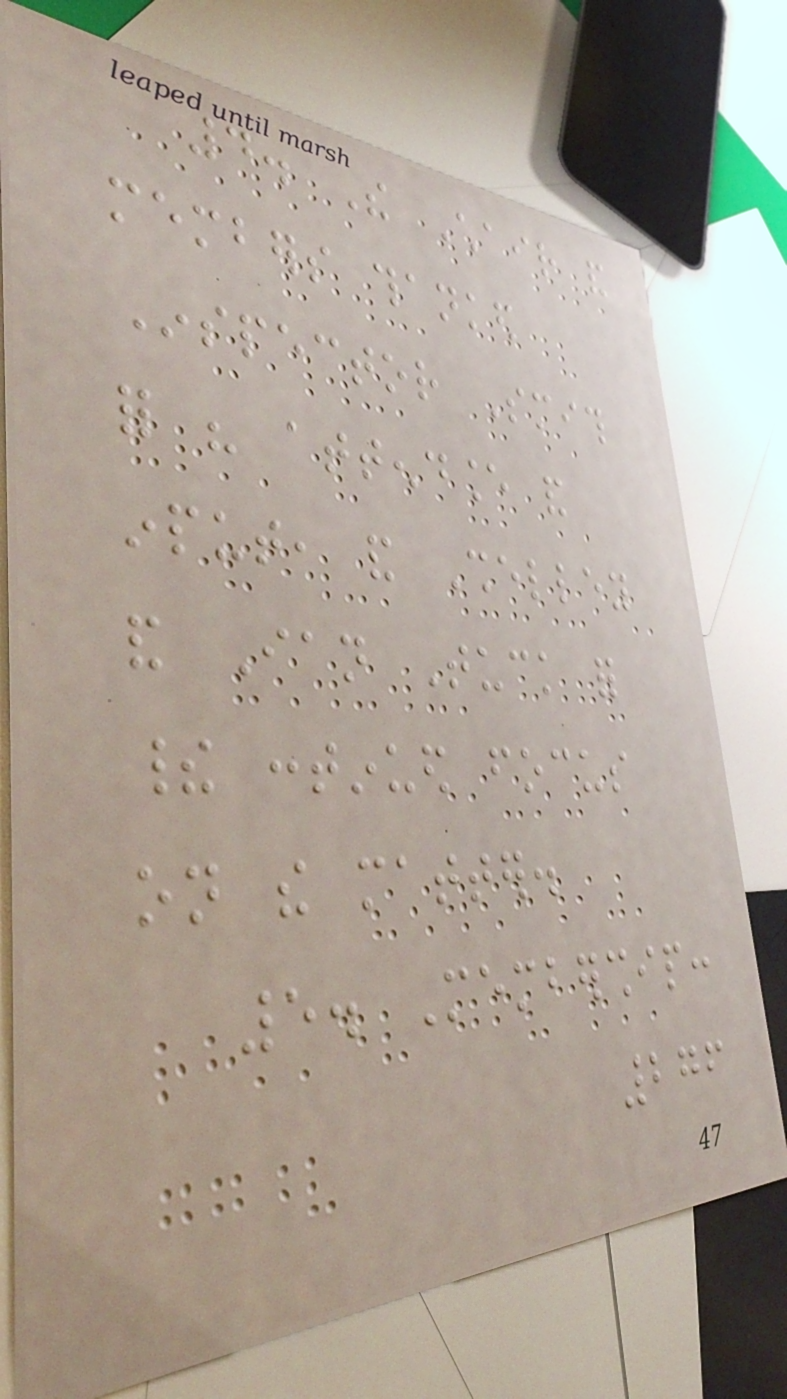4. The Chair and
members thanked
Inspector Smith
for his attendance and
input, and Shelley
and Ian Tuck for
their continued focus
on the matter.
5. Membership:
276
